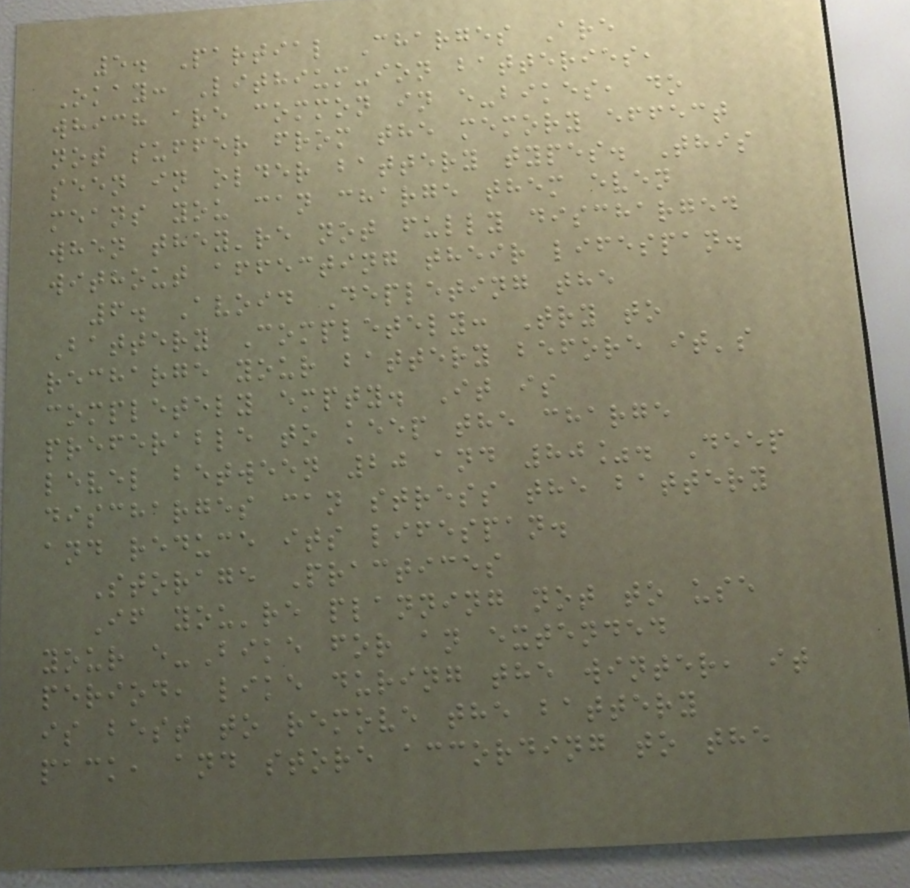5. Partial Charges Are
Okay: Lithium-ion batteries,
which are common in e-bikes, do
not suffer from the memory effect
seen in older battery types. This
means you can charge them even
when they're not fully discharged
without affecting their lifespan.
6. Avoid Depleting the
Battery Completely: Try to
recharge your battery before it's
completely empty. It is
preferable to keep the charge
level between 20 and 80%. Deep
discharges can stress the battery
and reduce its lifespan.
Storage Practices
If you're planning not to use
your e-Bike for an extended
period, like during the winter, it
is best to remove the battery
pack, and store according to the
